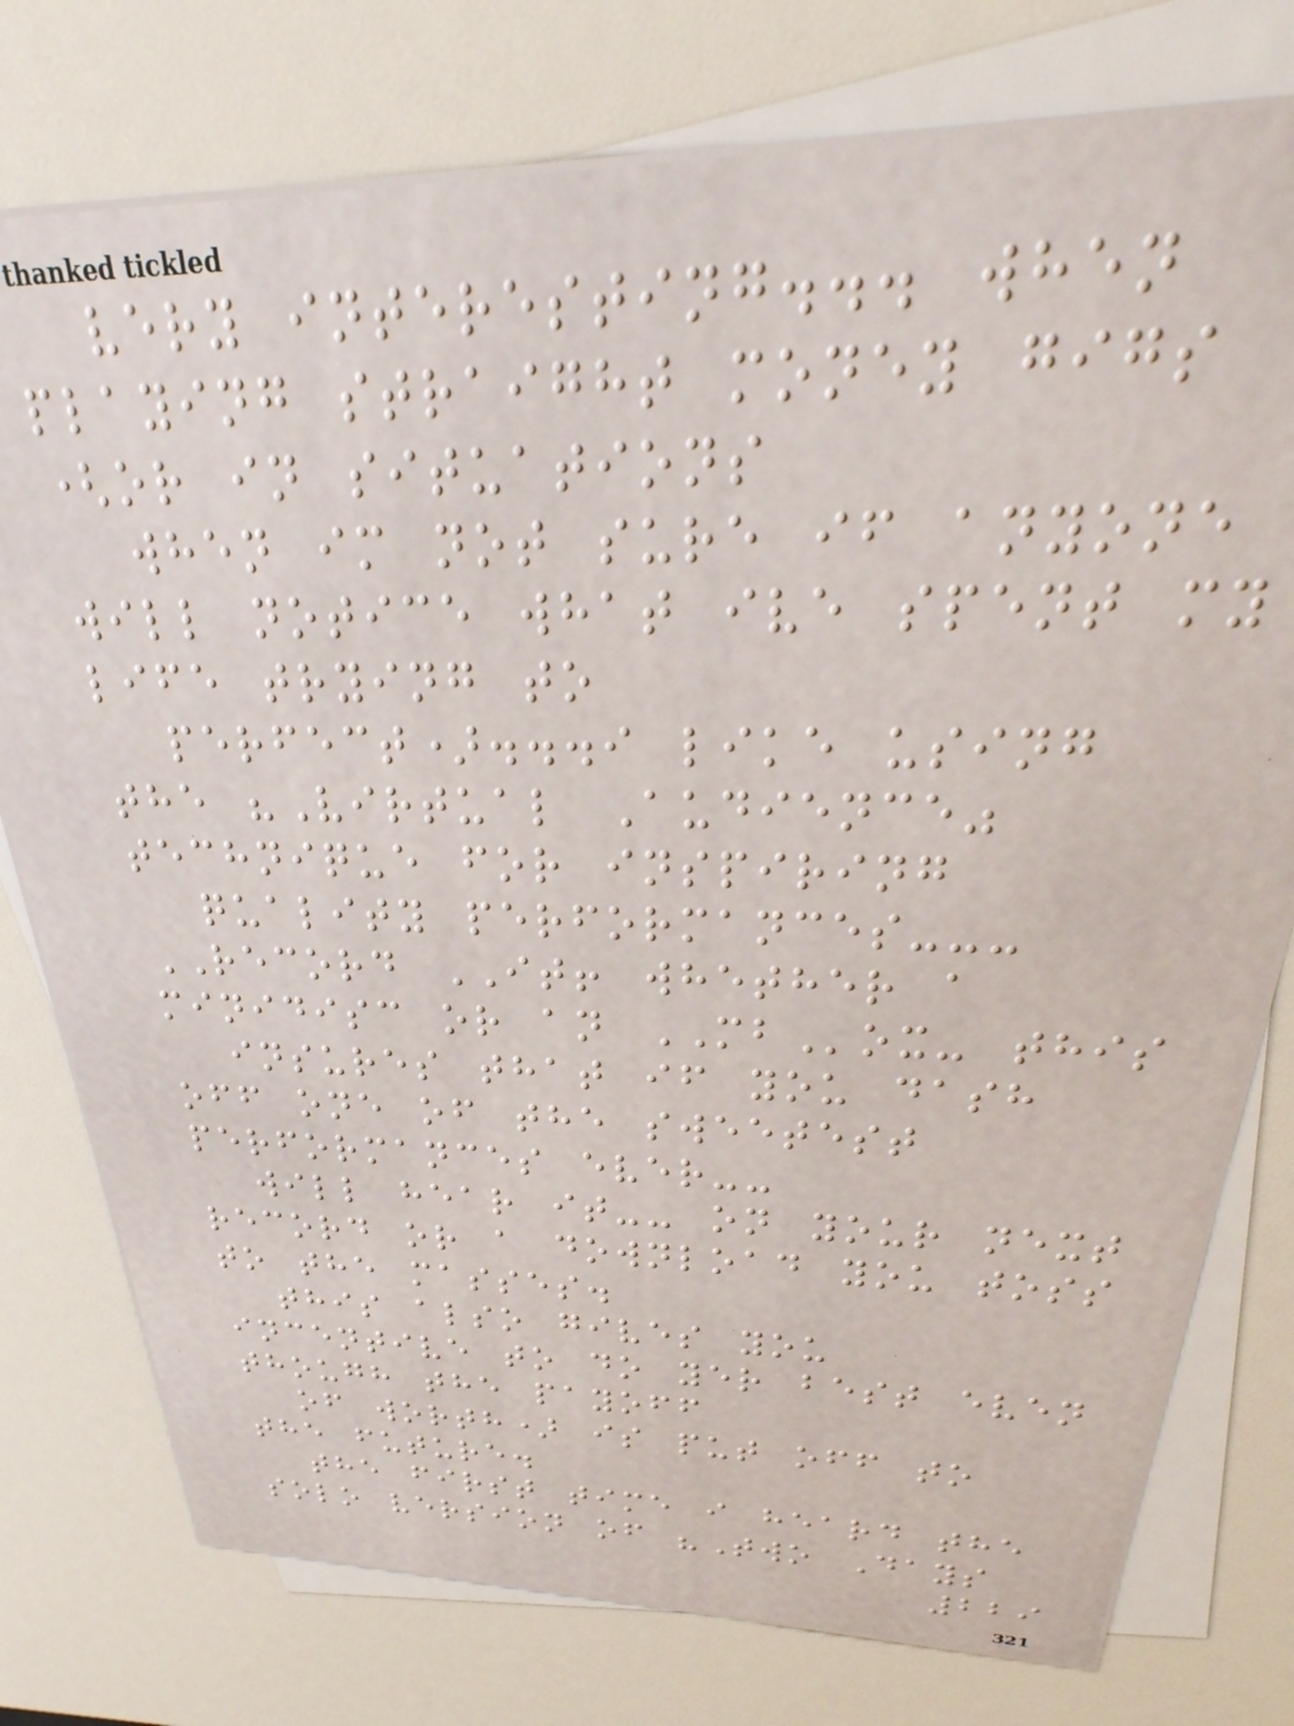very interesting... when
playing straight money gigs
(or in situations
when im not sure if anyone
will notice what ive spent my
life trying to
perfect)...i like using
the "Virtual Audience"
technique for inspiring
quality performances---
RECORD IT! whether a
minidisc or an MBox- this
insures that if you dash
off one of the sweetest
performances ever--
will hear it-- on your next
record or a download you toss
to the masses.
this also gives you
incentive to do yer best even
though the payoff
of worth) is put off to
the future.
the first time i heard the
solo version of "Two Days
229
